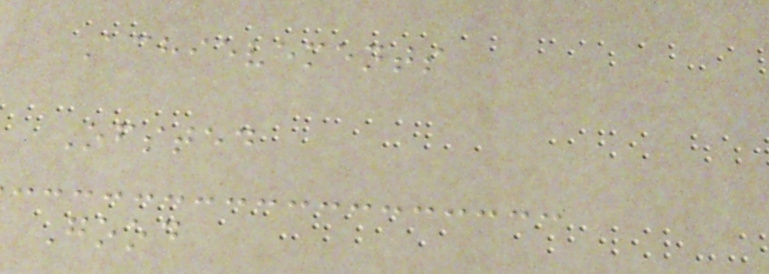Achievements
Ofsted
Good
